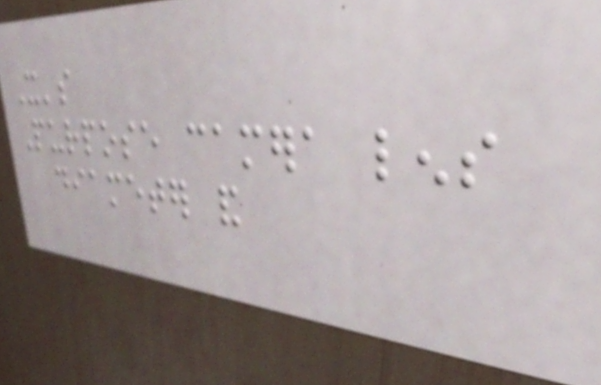It's
Purpose camera lens
diameter and
